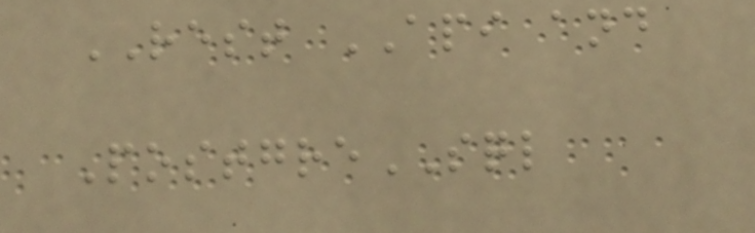REST API and
PostgreSQL
